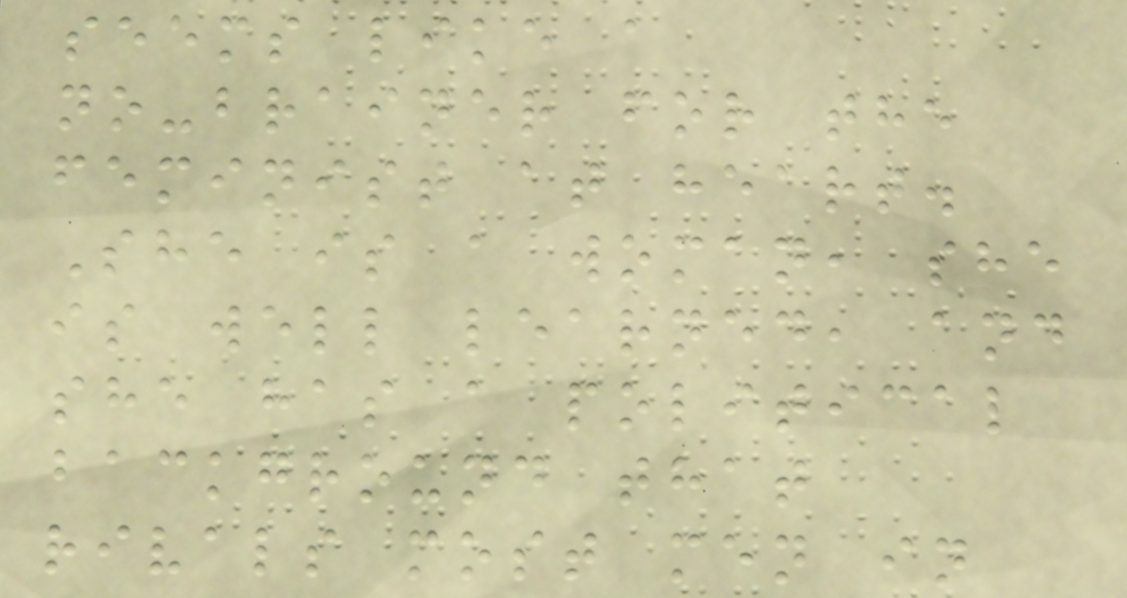seems like a
no-brainer for the
feminist at heart.
She is a woman, she
is well learned, and
she has a political
background that
rivals most men in
